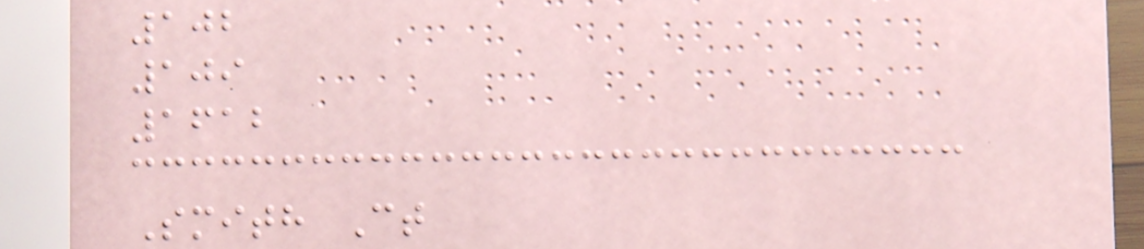102
109
1612
Smith Ct
